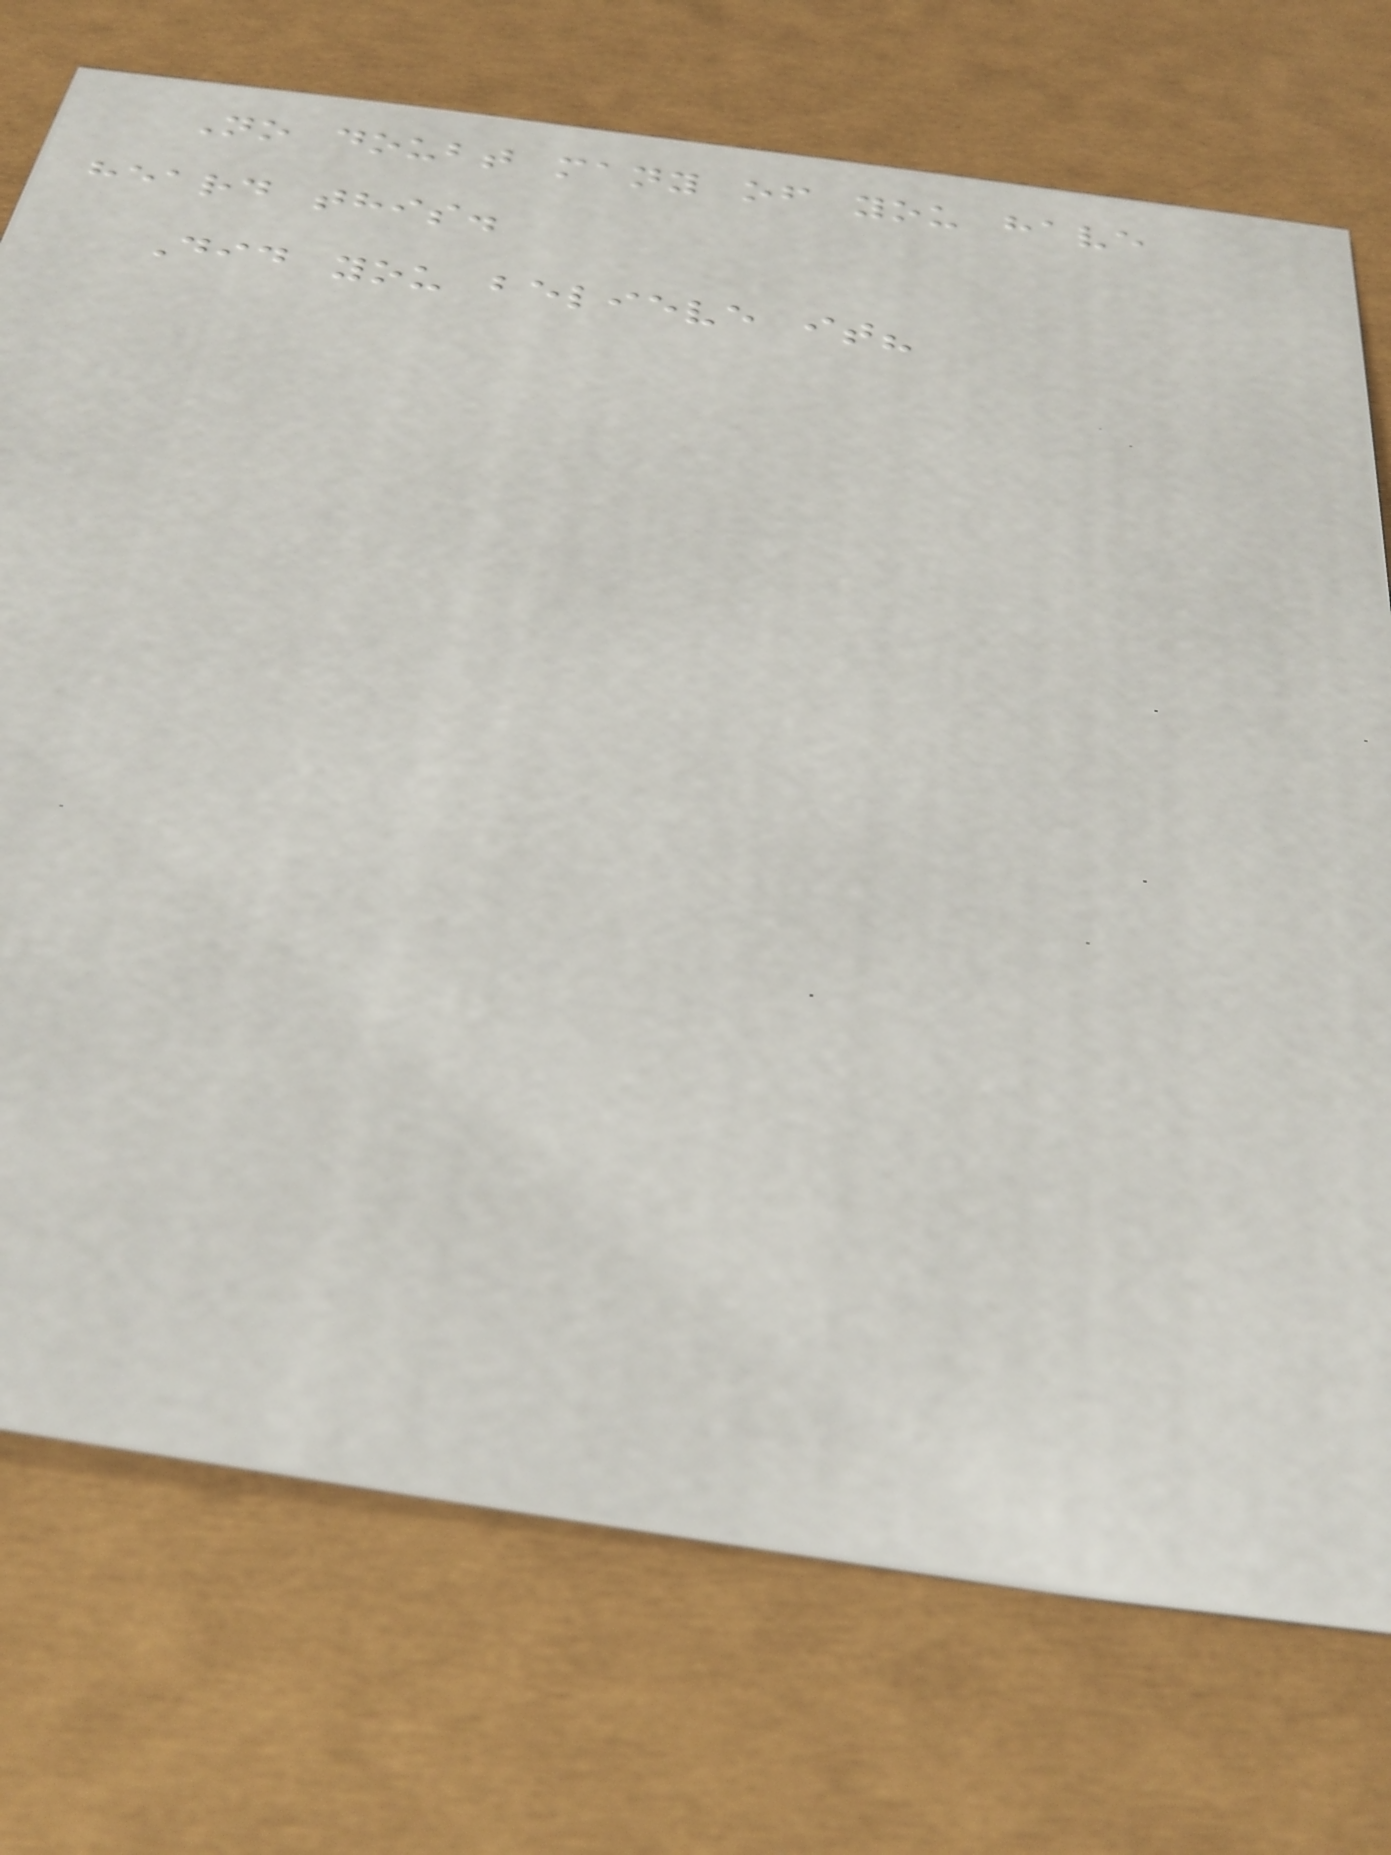No doubt many of you have
heard this.
Did you believe it?
